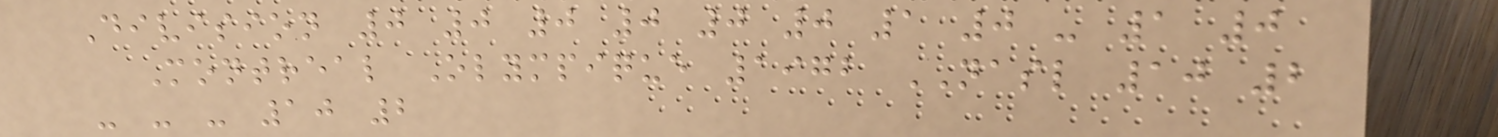Division 0 0 0 0 0 0 1 0 - 1 0
Montreal Olympique 1972 NASL 10 2
- - - 10 2
